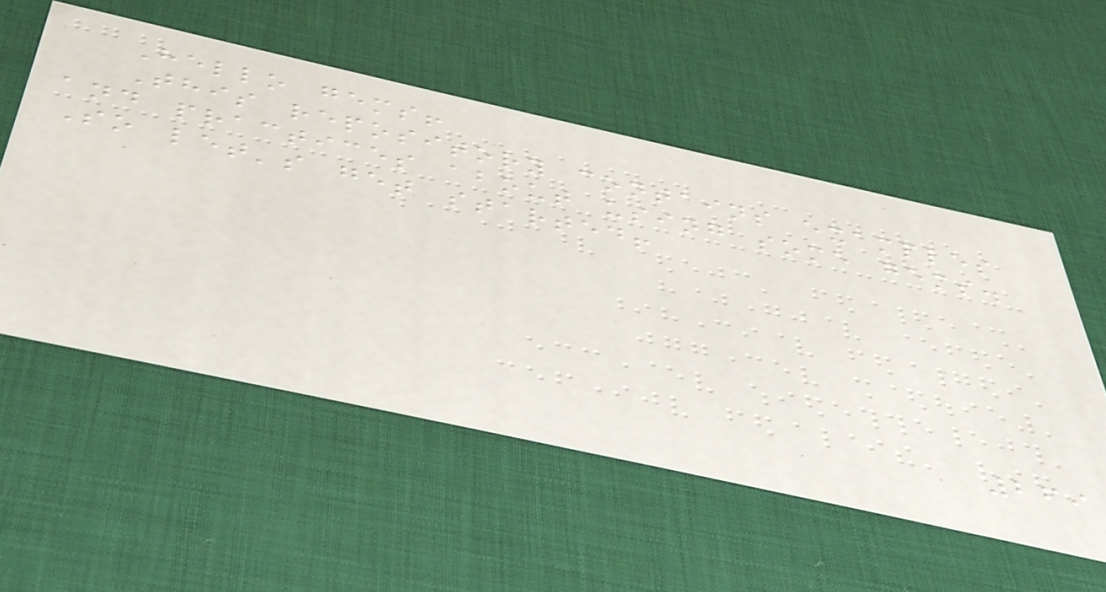Hello gems!
This repository contains examples
and practices about using some gems.
So let's get started!
269
